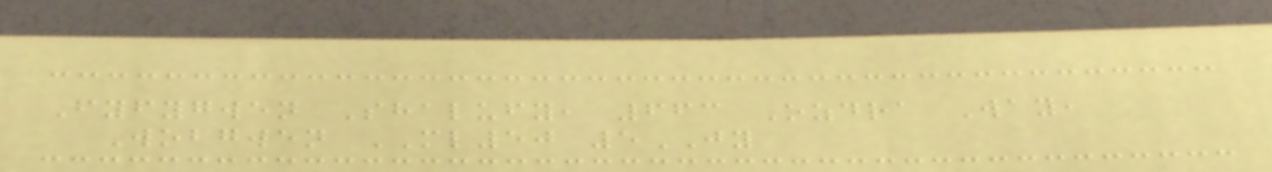Fyfygwen Shalufy, 663 Ozdra Way,
Wobgwen ML50 5JY
